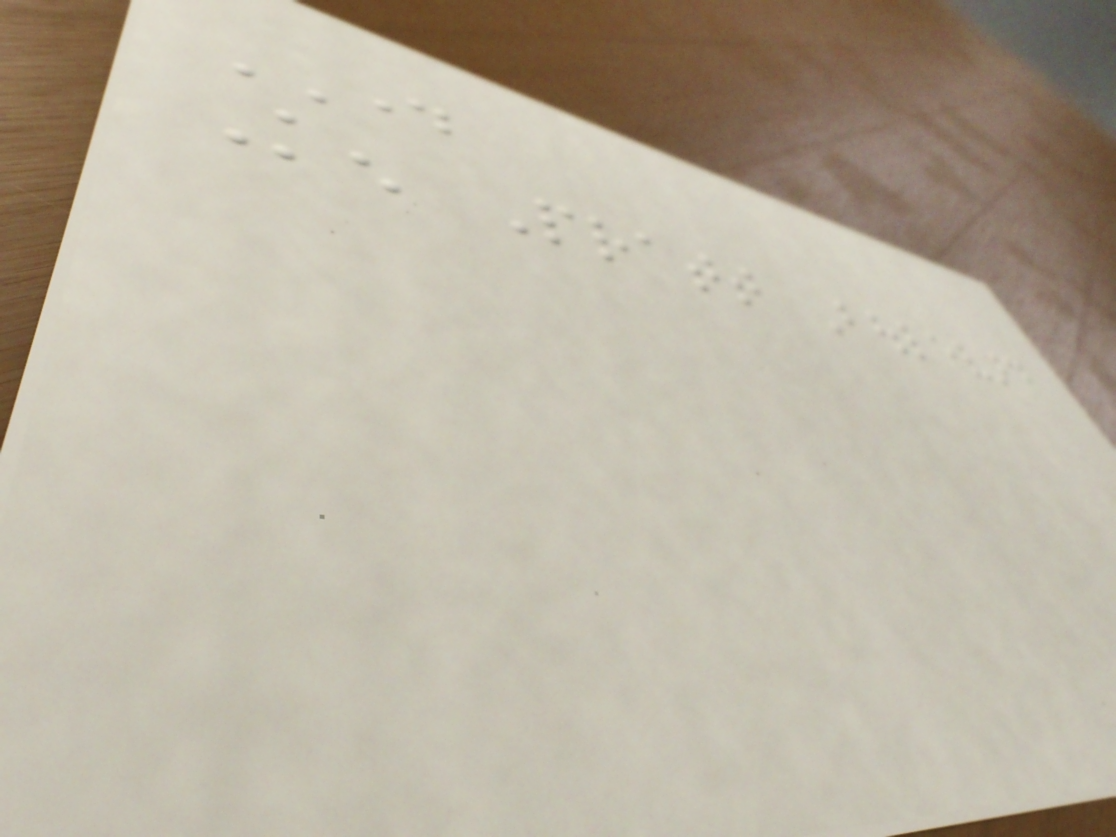DAY
Ken Pratt Boulevard
